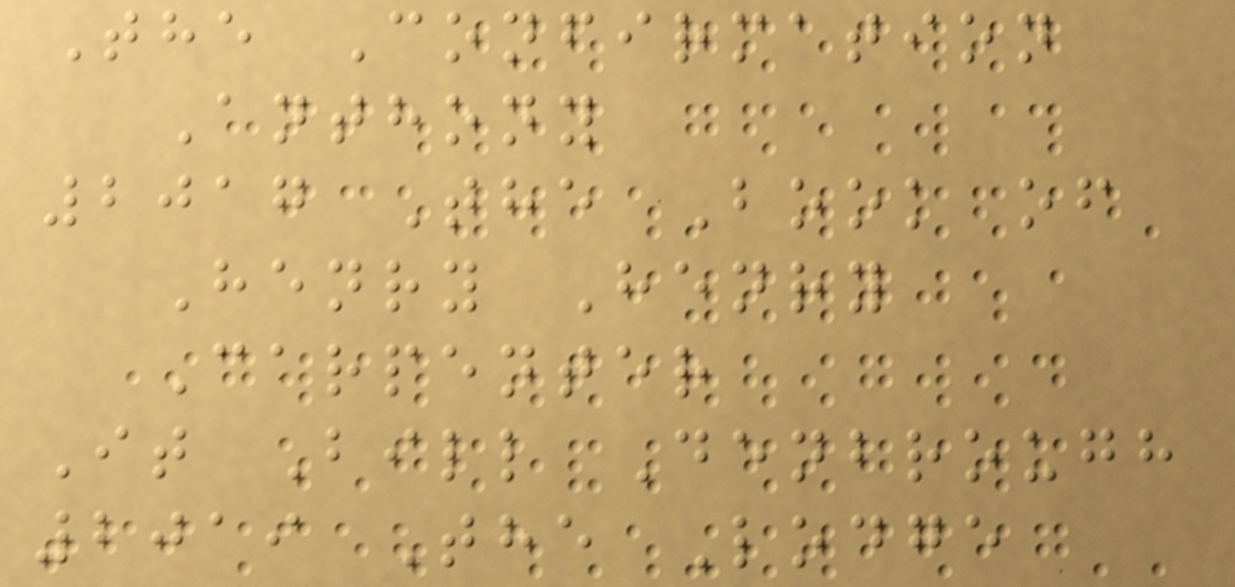The Confirmation
Anthony
2017 The Book of
Henry Henry
Carpenter
It Bill Denbrough
2019 The Lodge
